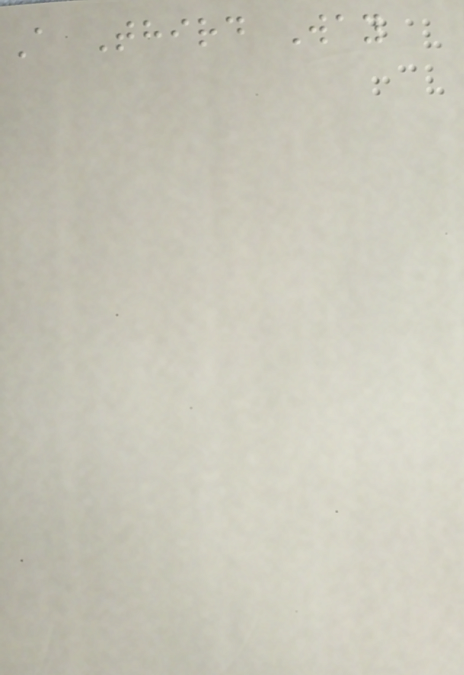A Third Way
